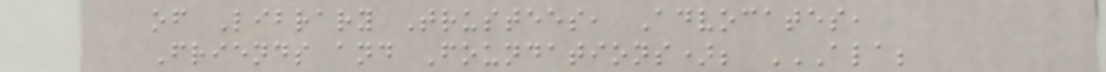of Library Trustees, Advocates,
Friends and Foundations); ALA;
